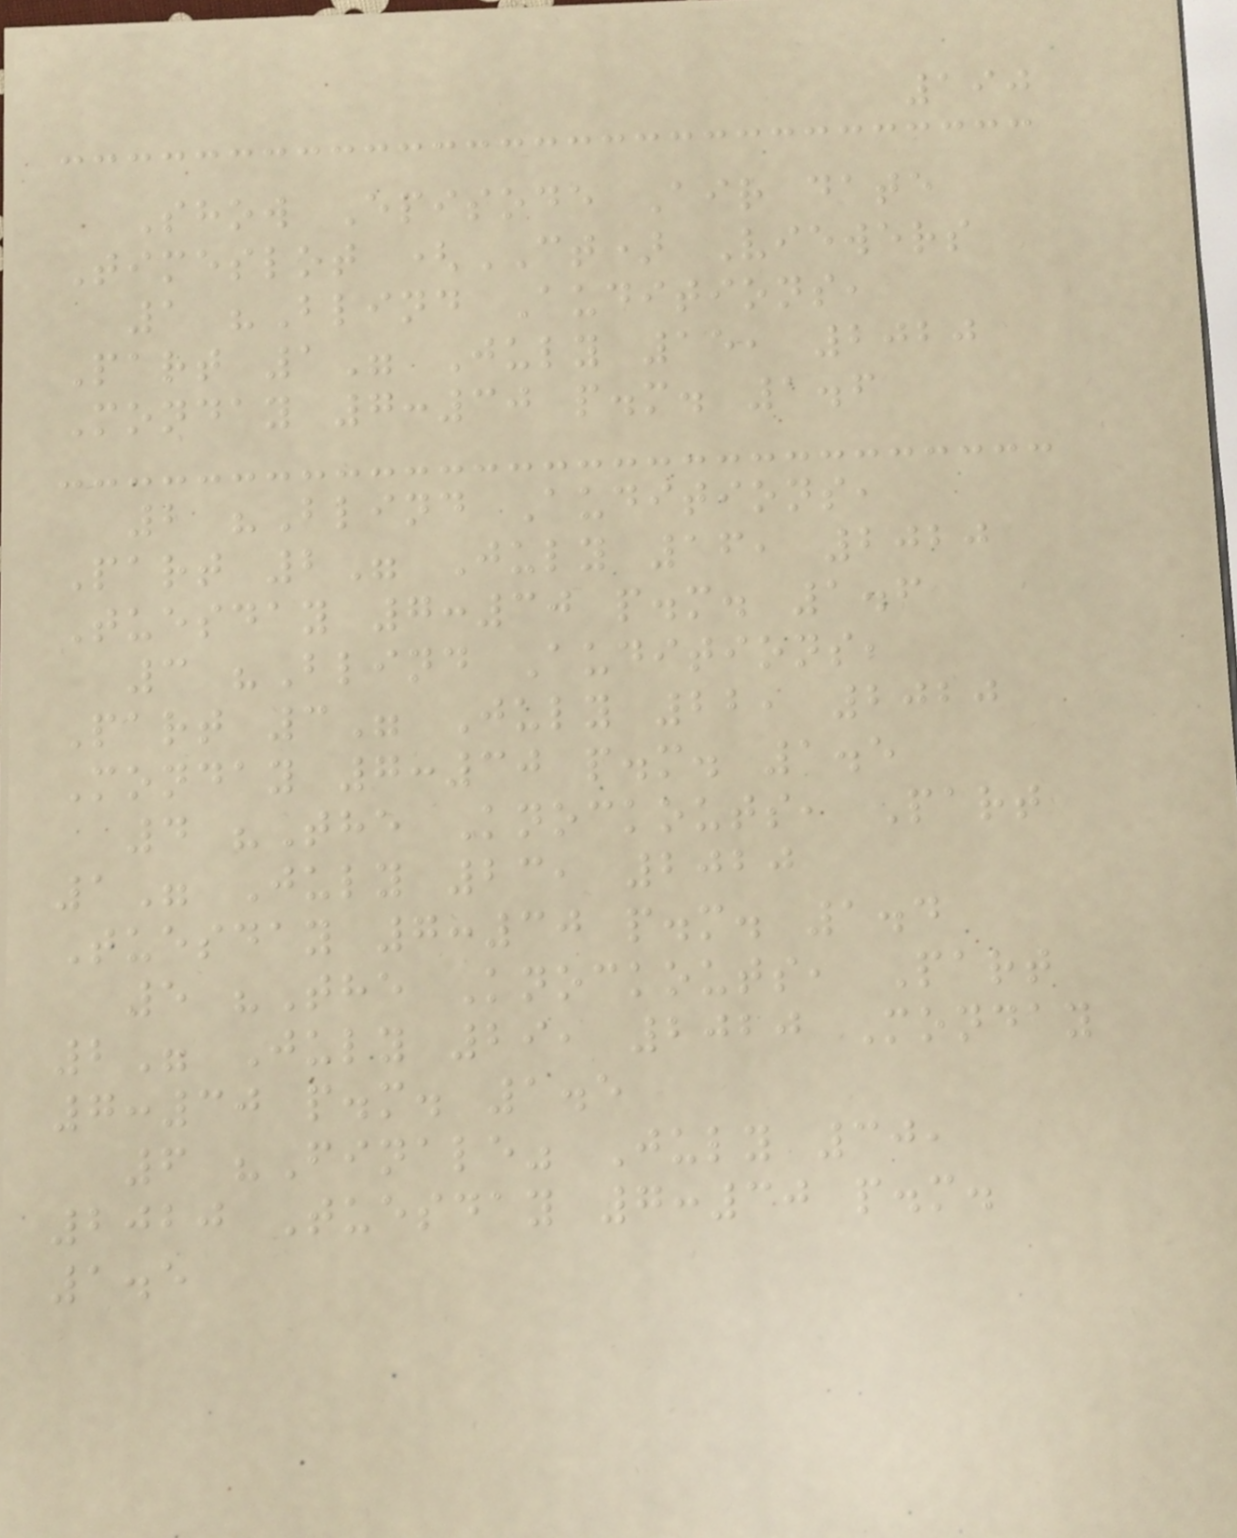190
Show Episode Air date
Timeslot (CT) Viewers
1 "Blind Auditions,
Part 1" July 15, 2020
Monday 7:30 p.m. 1.6
2 "Blind Auditions,
Part 2" July 16, 2020
Tuesday 7:30 p.m. 1.6
3 "Blind Auditions,
Part 3" July 22, 2020
Monday 7:30 p.m. 1.5
4 "The Knockouts, Part
1" July 23, 2020
Tuesday 7:30 p.m. 1.4
5 "The Knockouts, Part
2" July 29, 2020 Monday
7:30 p.m. 1.5
6 "Finale" July 30,
2020 Tuesday 7:30 p.m.
1.5
